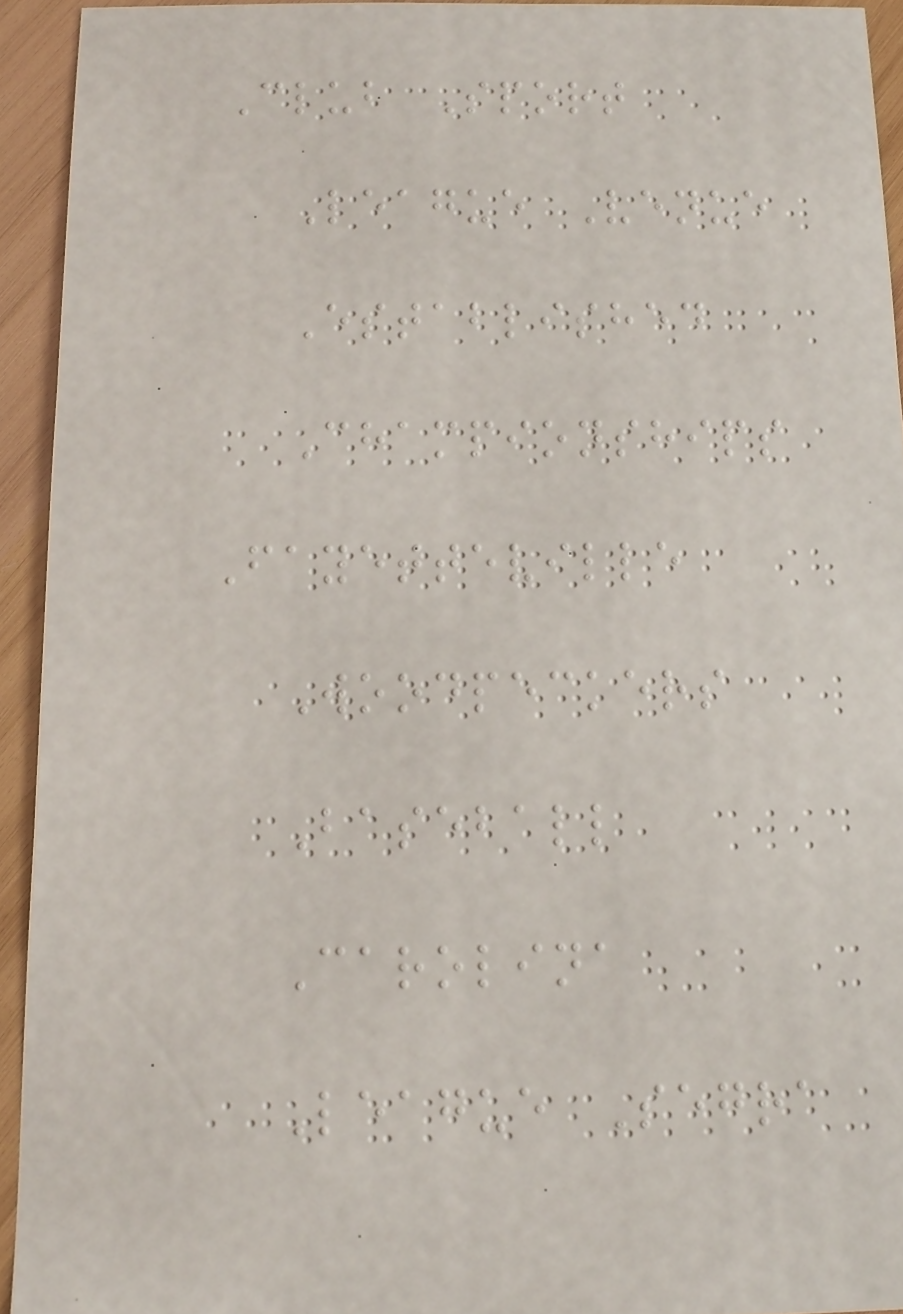Club Sport
League Venue
Established
Championships
Fayetteville
Woodpeckers
Baseball
Carolina
League Segra
